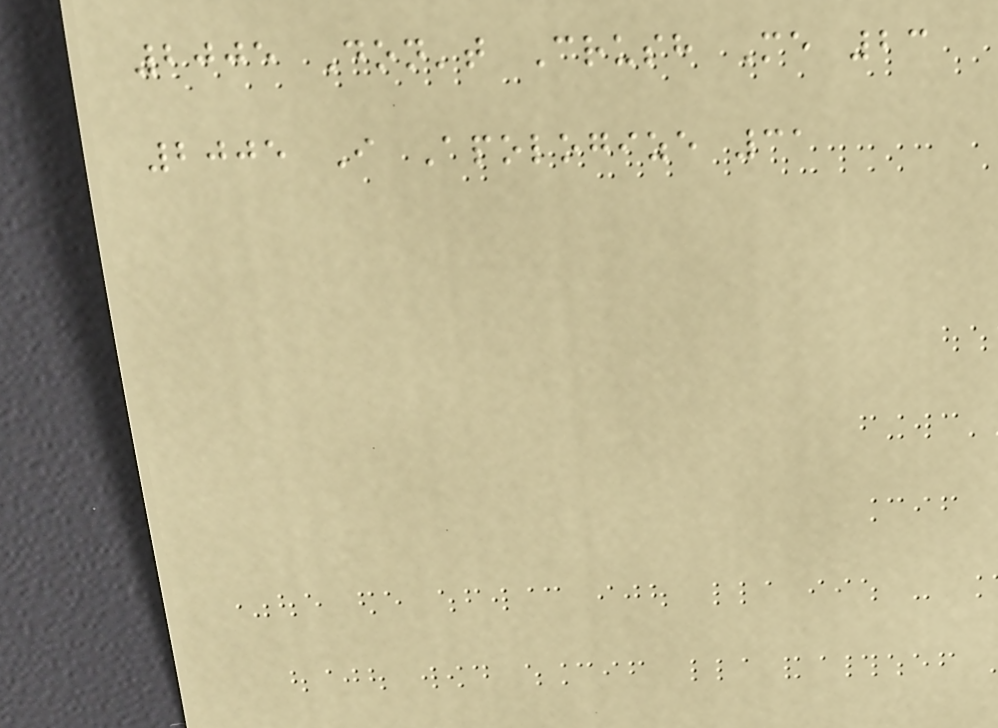2005 Don't Crush Me 23
2005 I Apologize 31
